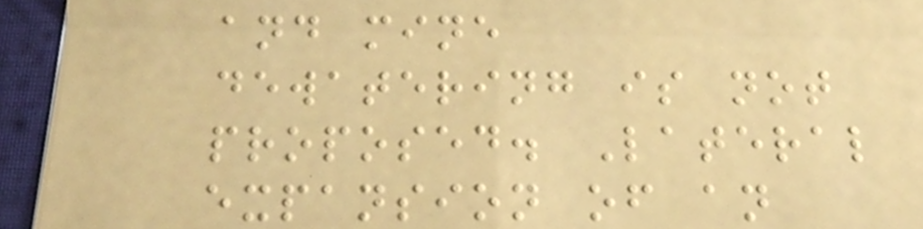and mine
dewatering is not
proposed. Lateral
expansion of an
